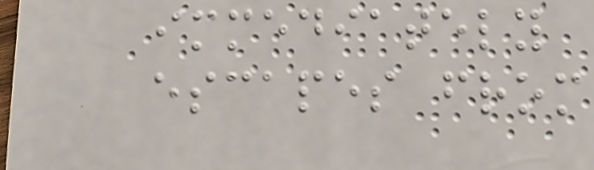immediately
escapes from
